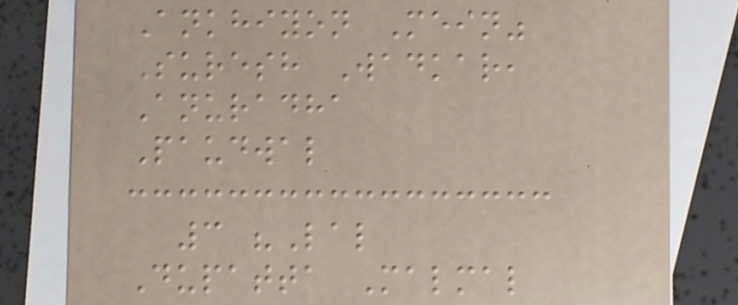Ankhiyon Mein"
Suresh Wadkar,
Anuradha
Paudwal
3 "Lal
Dupatta Malmal
